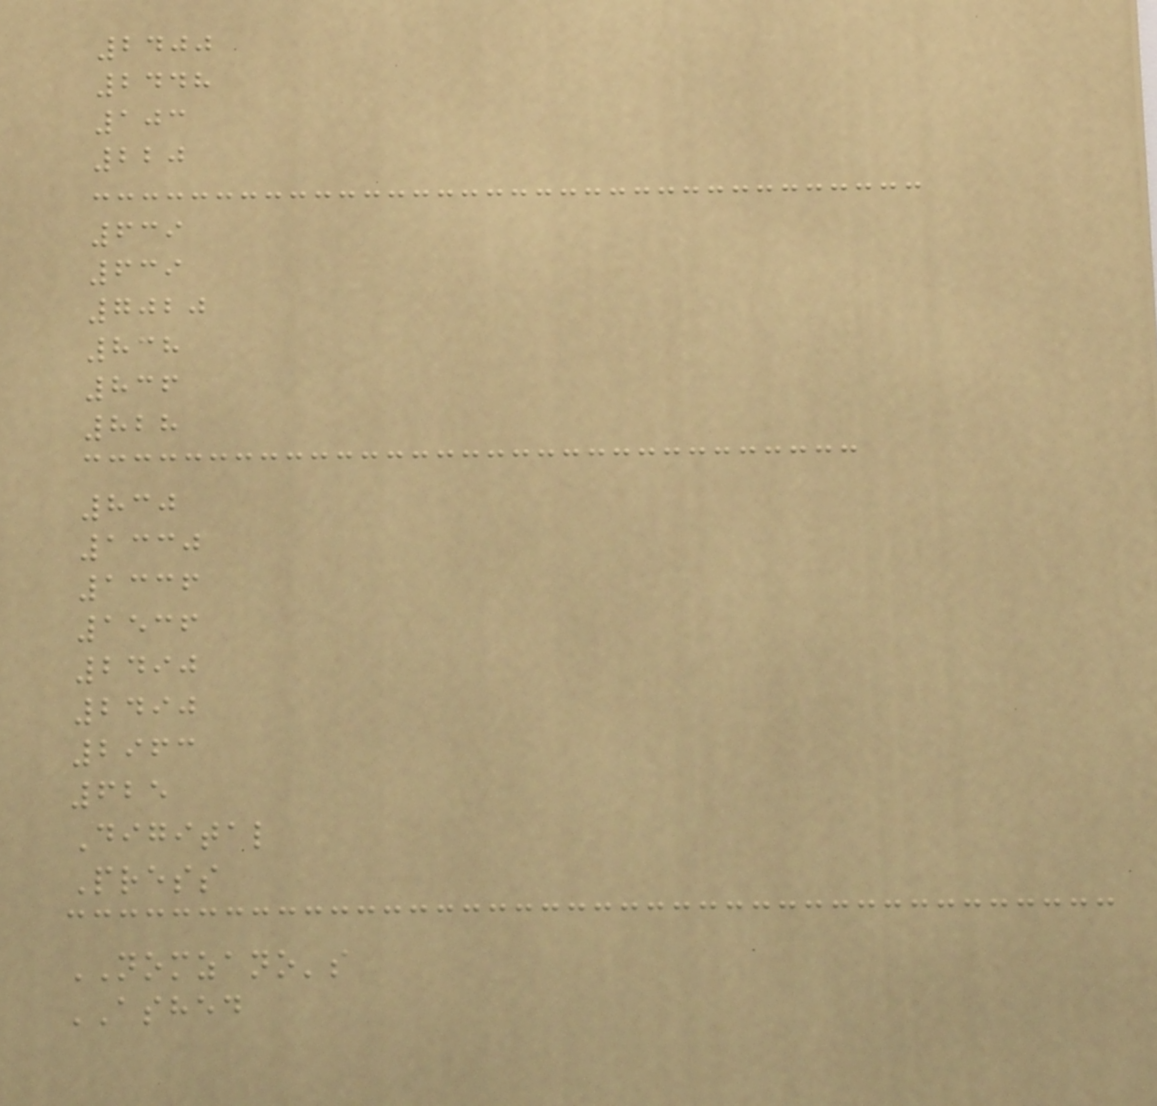2400
2448
103
220
639
639
7020
838
836
828
830
1330
1336
1536
2490
2490
2963
625
Digital
Press
NOMZANO's
ASHED
